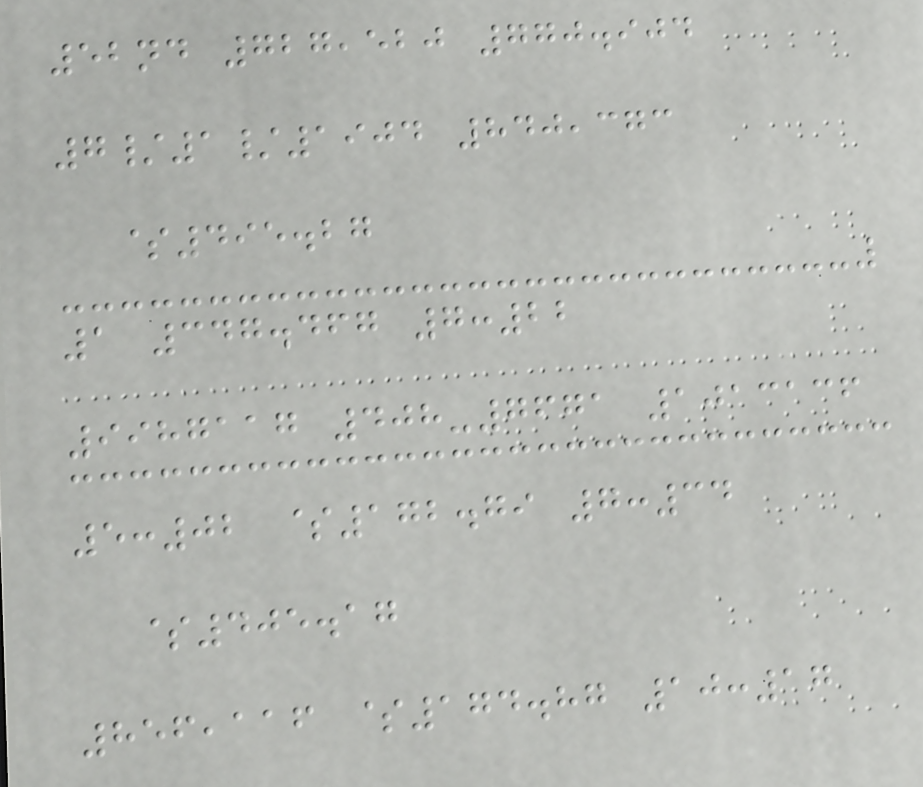52nd 727,520 770.904
7/1/1904 840,373
$495.27
1 347.467 7:22
9987117 408-7671 1013136
5:02 $172.79 7:34
$405.17
856,116 $174.87 10:17
